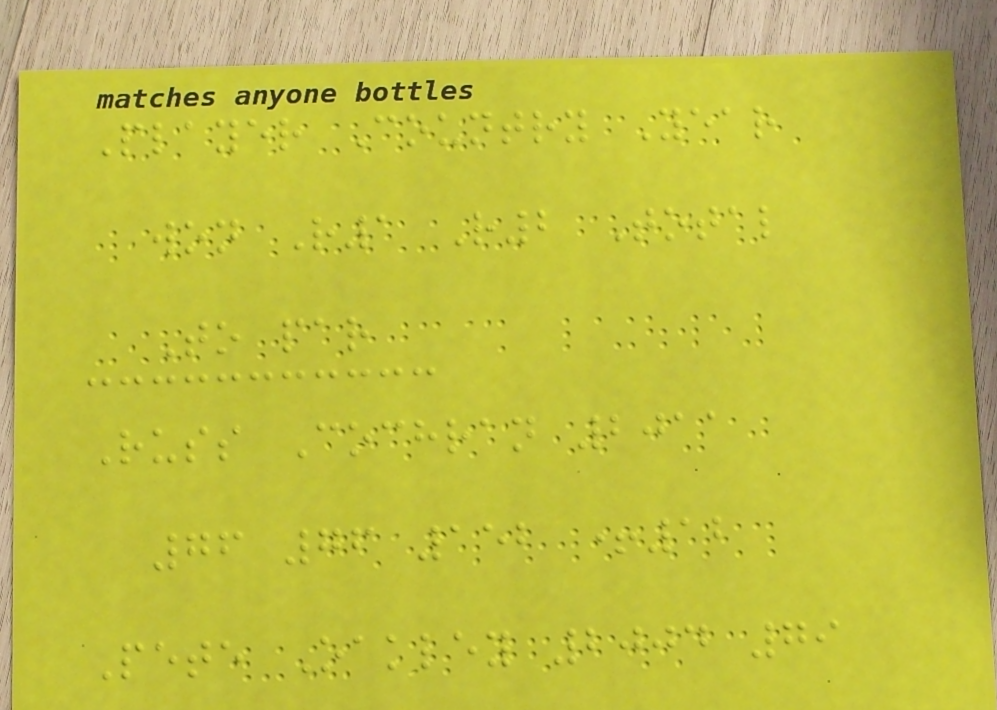Player Country Year
won R1 R2 Total
To par
Russ Cochran 2011
76 76 152 +12
Pete Oakley 2004 79
